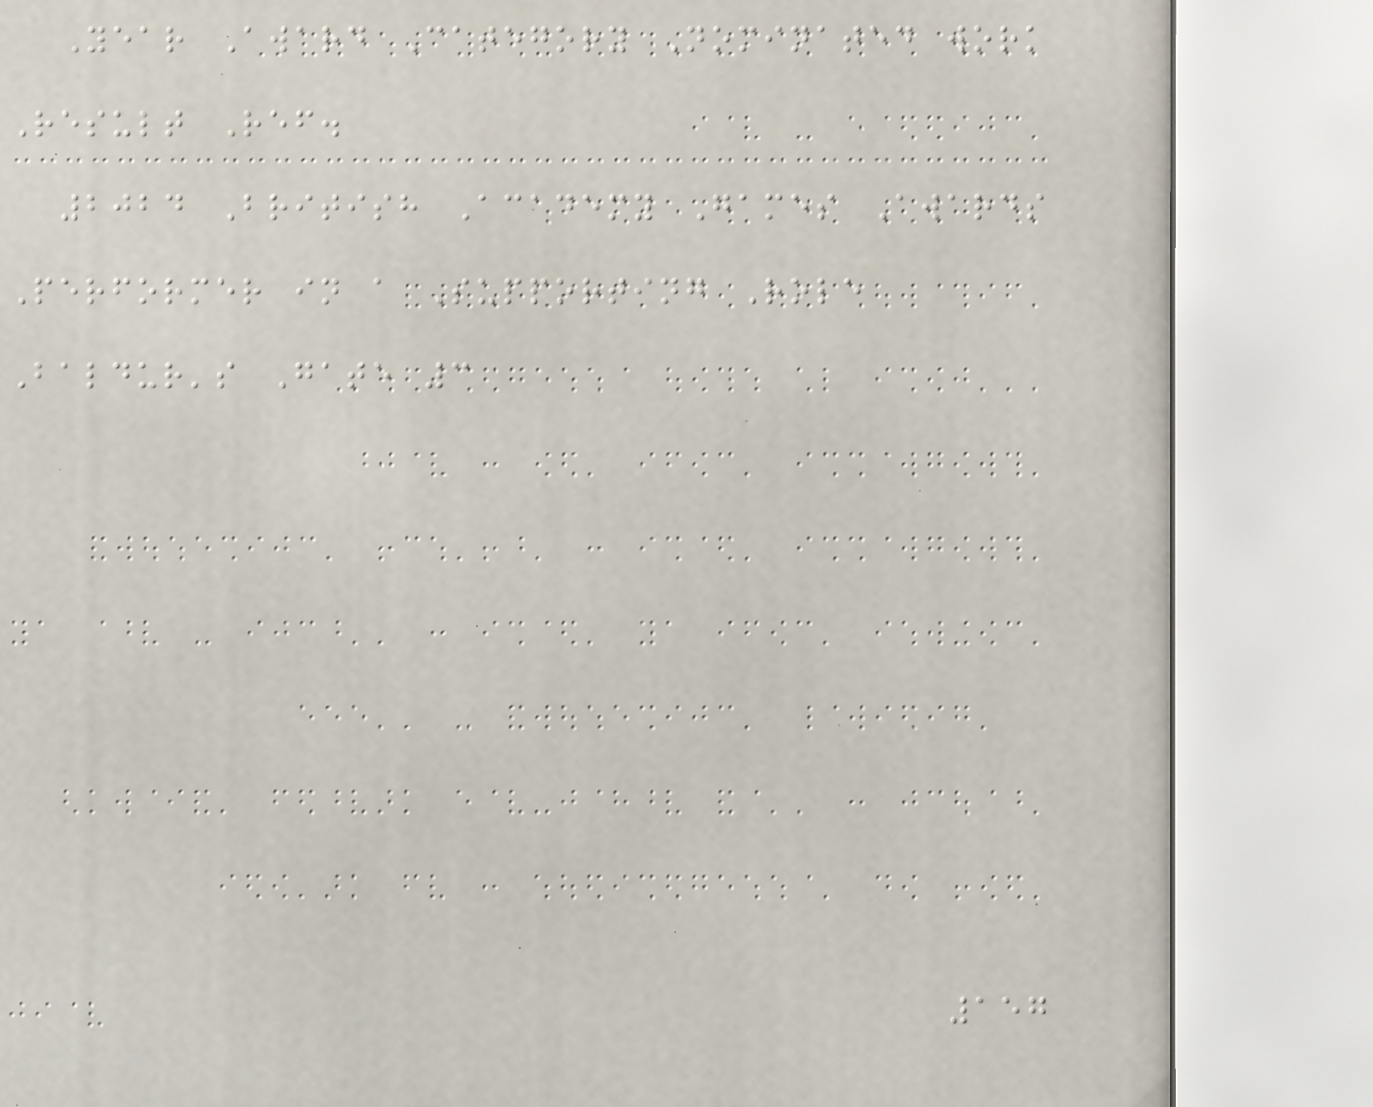Year Award Category Nominated work
Result Ref.
2024 British Academy Games Awards
Performer in a Supporting Role
Baldur's Gate 3
157
